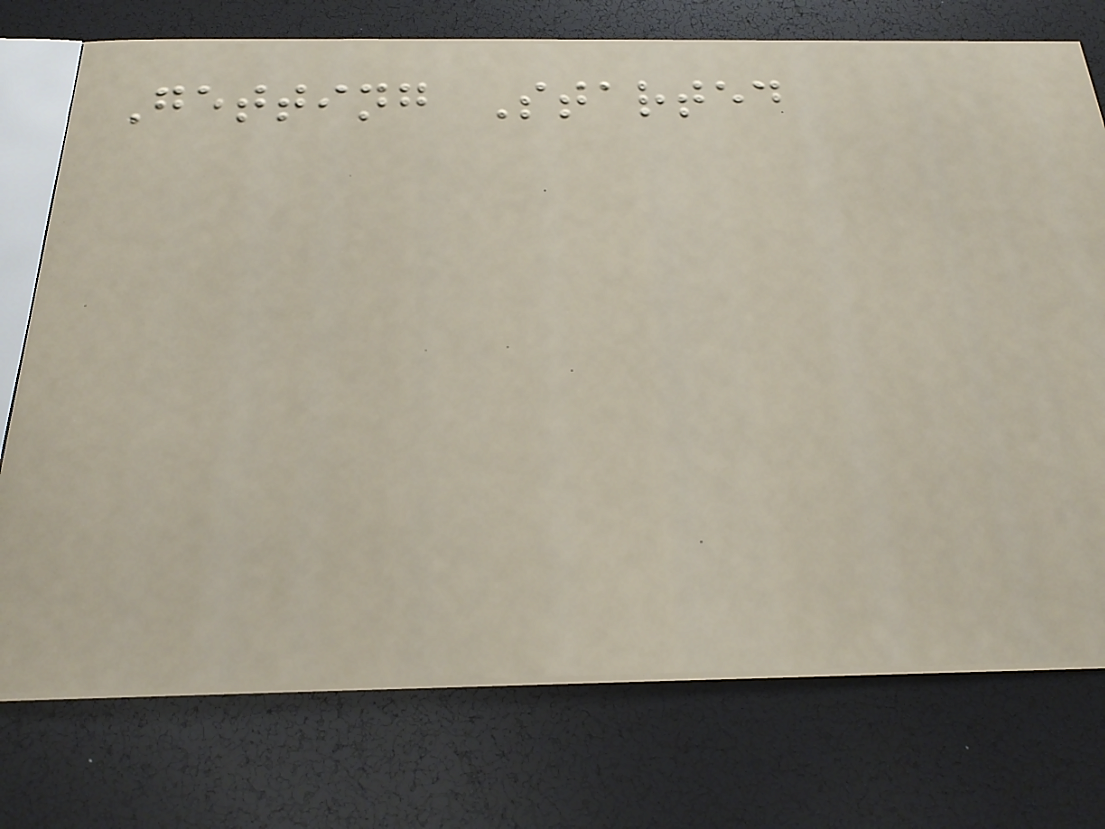Getting Started
